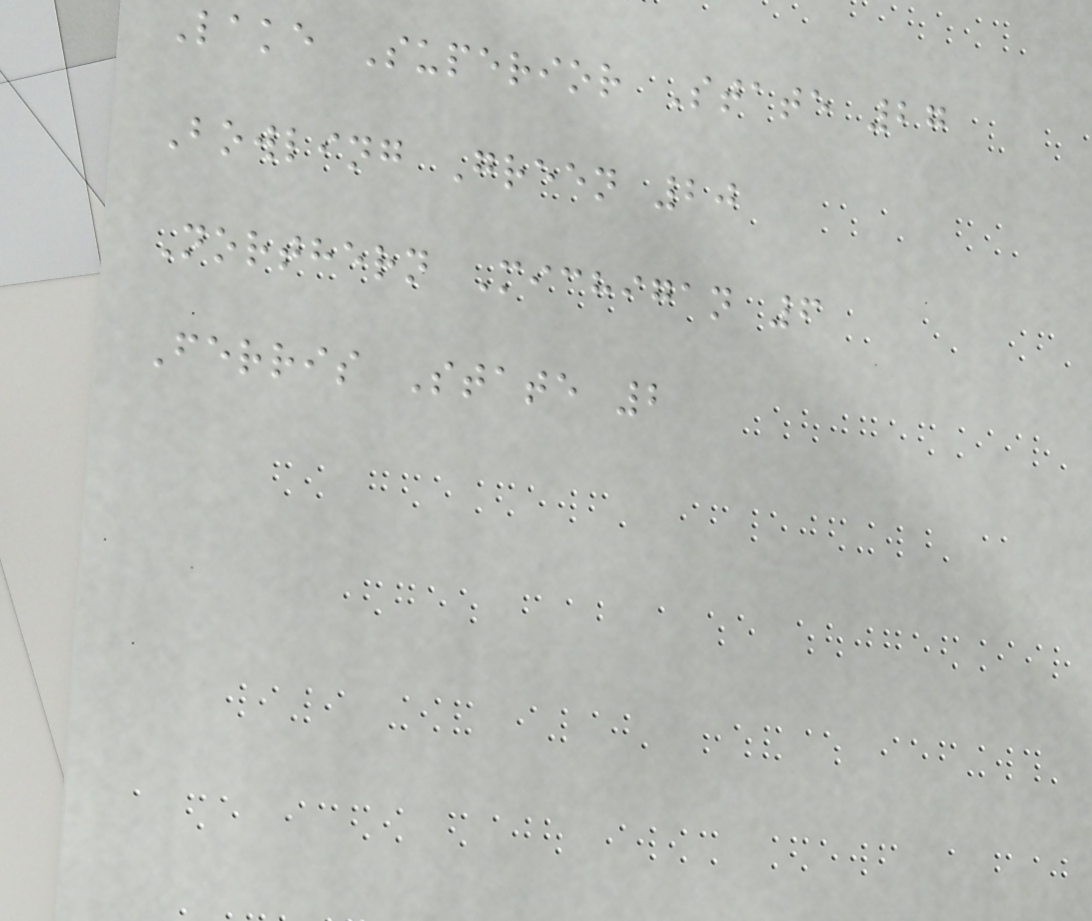Lake Superior State 27
Bowling Green 20
Northern Michigan 6
Ferris State 2
